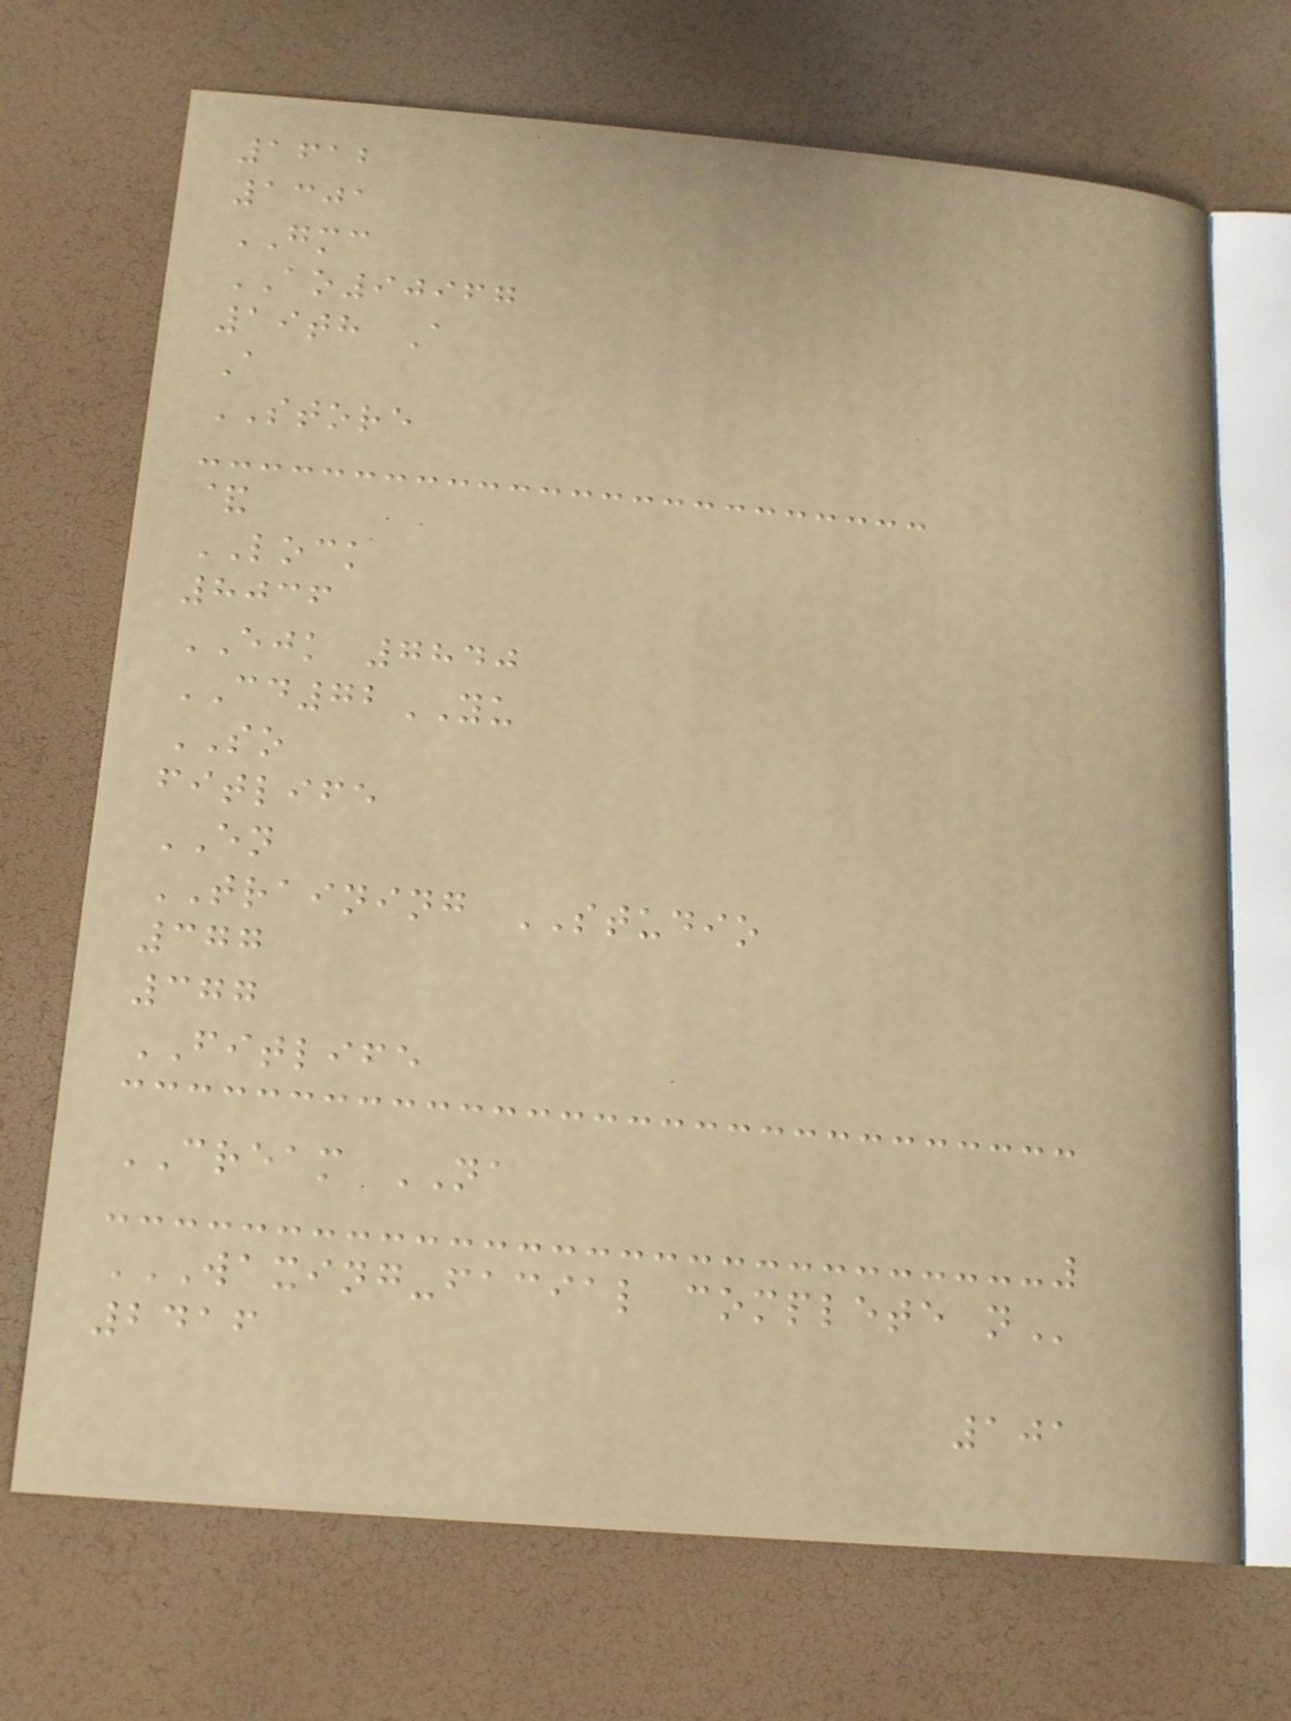1612
1301
GMC
AO90967
19th A
A
STORE
&
LOCK
8036
EJK 7840
CD72YU
SO
fitlife
EN
TRAINING STUDIO
377
377
FITLIFE
CREAM NA
WAXING-FACIAL COMPLETE N
2416
101
